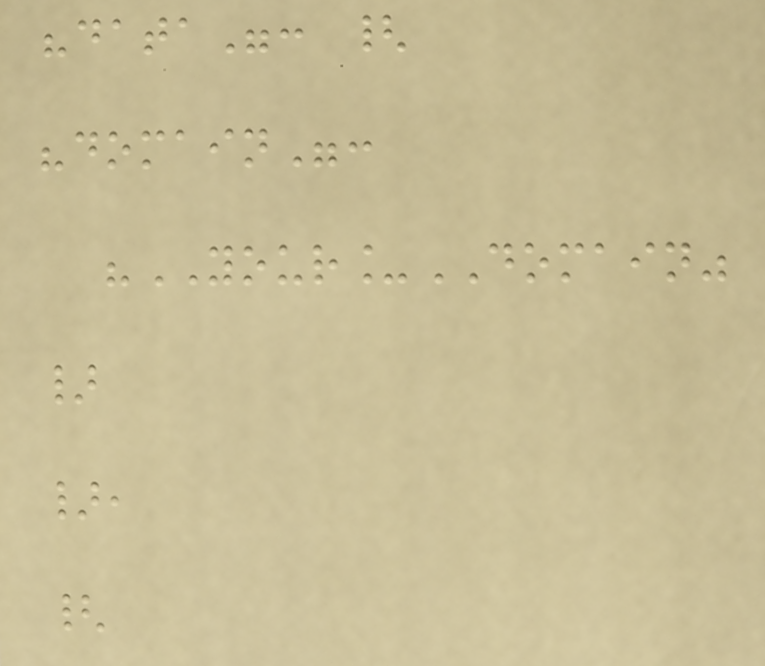"data": {
"domain":
"YOUR_DOMAIN"
}
},
{
